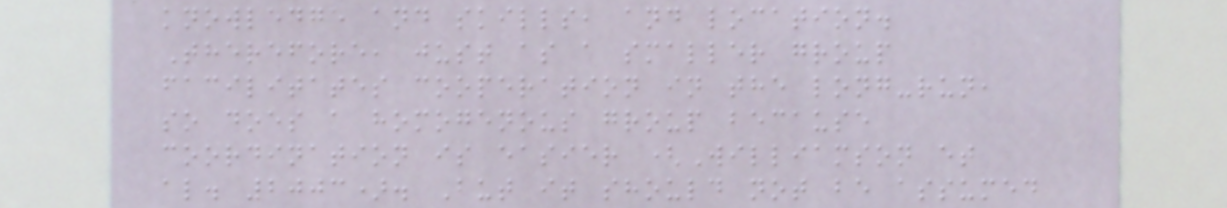knowledge and skills, and location.
Therefore, just as a smaller group
facilitates cooperation in the long-run,
so does a homogenous group because
coordination is easier (Williamson et
al. 2003). But it should not be assumed
